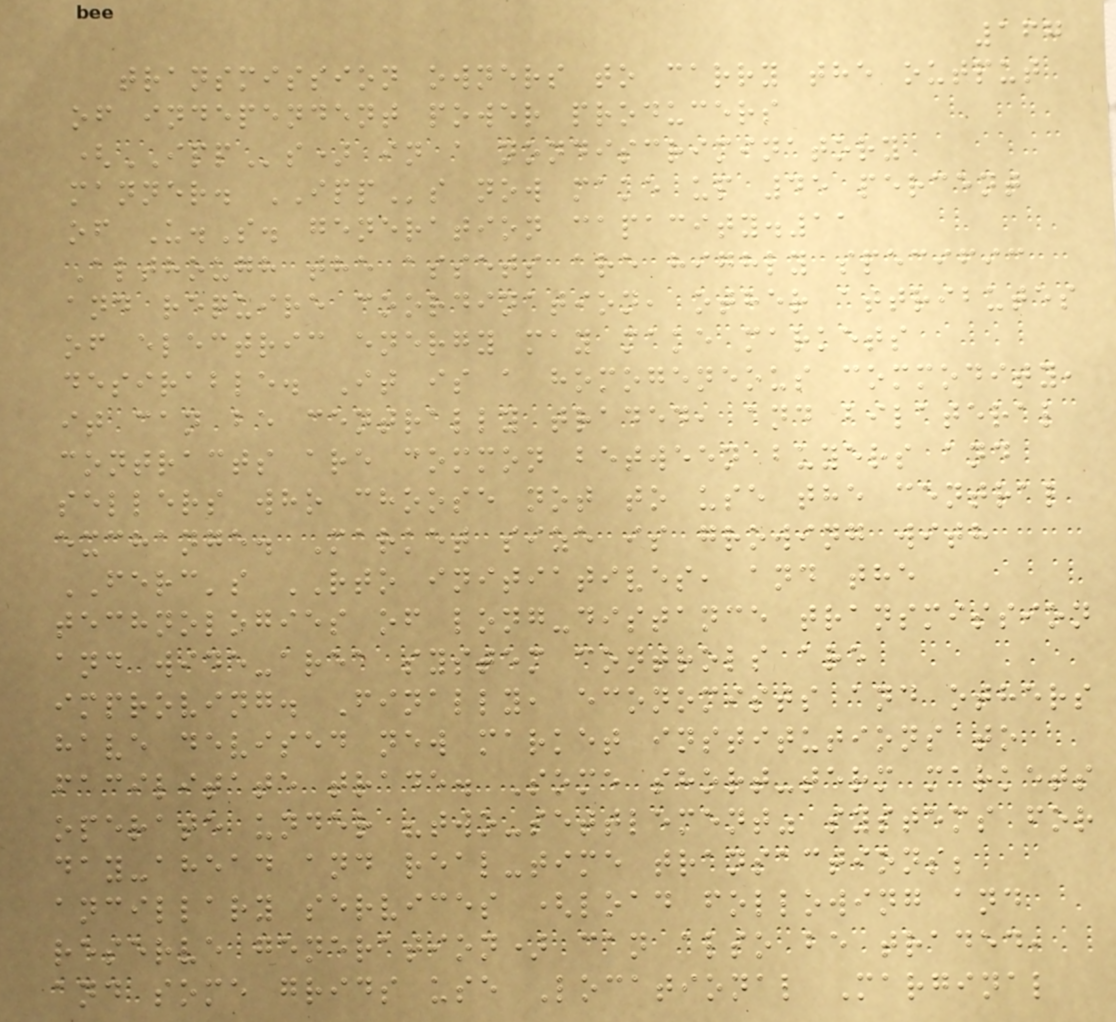167
transmission owners to carry the output
of independent power producers
(IPPs) in a nondiscriminatory
manner. IPPs now make up 45 percent
of U.S. generation capacity.11
Although the assets are highly specific
and require coordination, other attributes
of electric energy may make markets
desirable. It is a homogeneous commodity,
it can be centrally traded, and bilateral
contracts are common between buyers and
sellers who choose not to use the central
exchange. Market size is growing with
FERC's RTO initiatives, and the
technologies of long-distance transmission
and wide-area system controls are
improving. Finally, economists and others
have devised new market institutions to
facilitate trade. Some short-term markets
operate under "two-settlement" systems for
day-ahead and real-time transactions;
ancillary services (load following and
reserve generation) can also be traded,
and some grids use Locational Marginal
